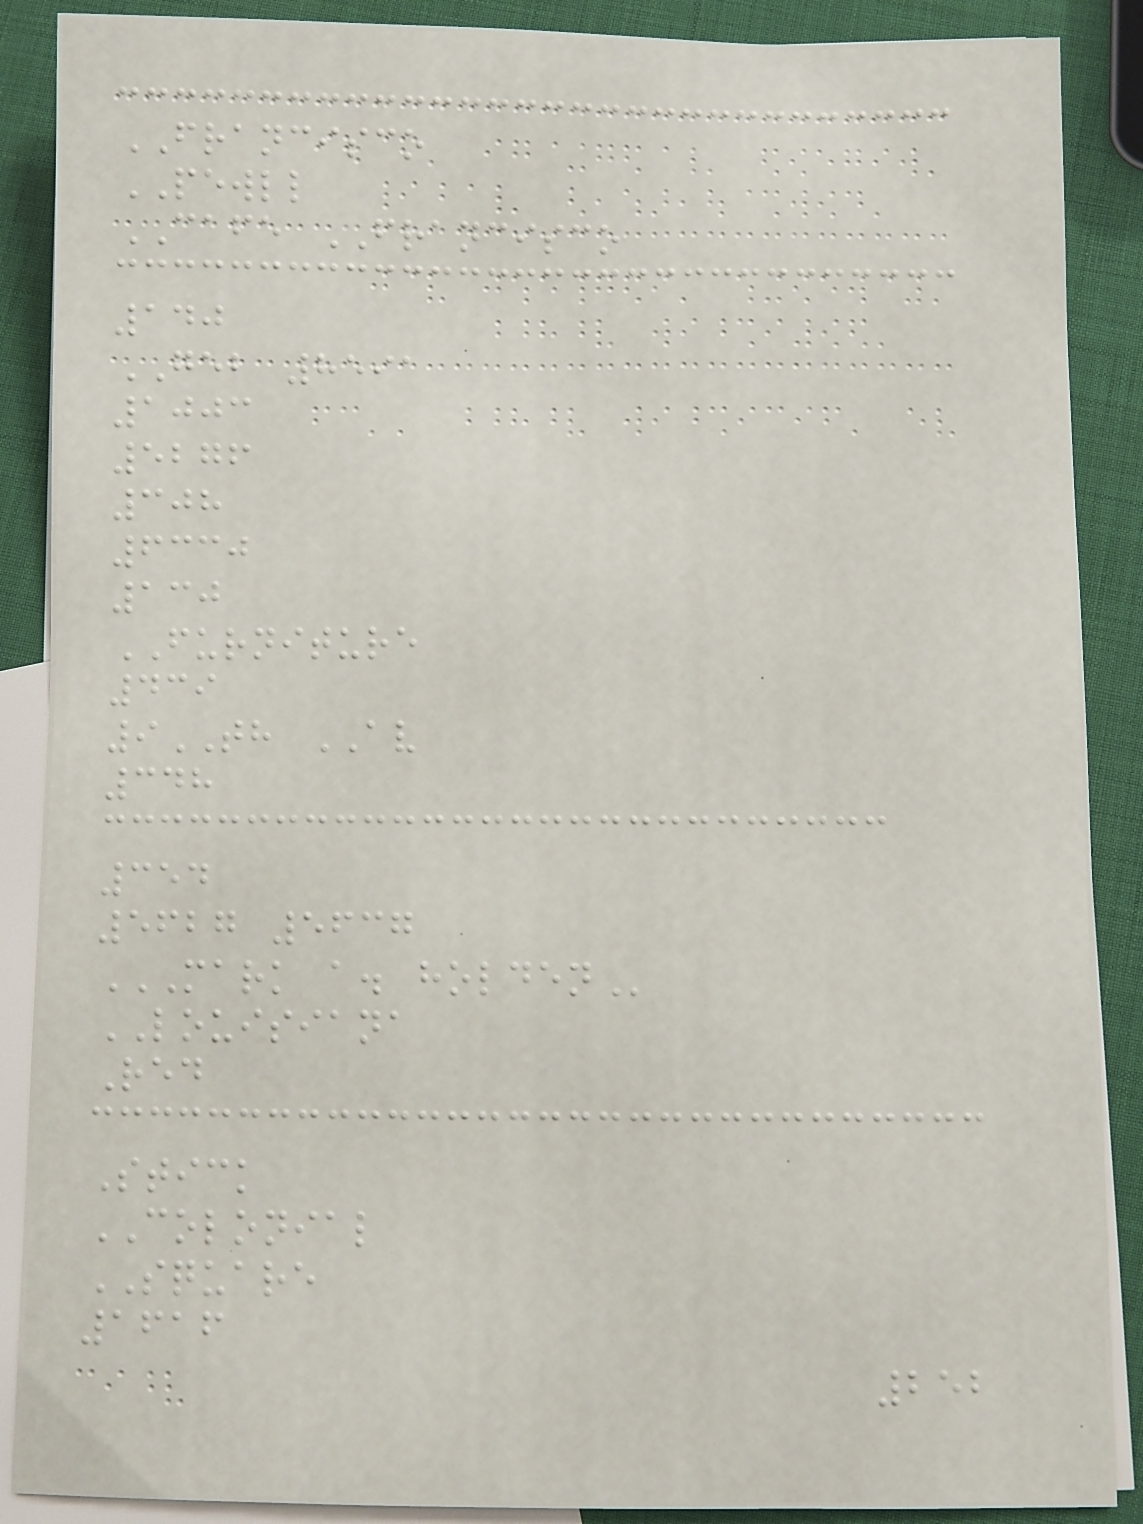FRANCISCO
PEWLL
CAFE FRANCISCO
140
GEB 8591
1003
5276
308
6330
130
FURNITURE
439
9TH AV
348
354
5627 5637
MARK A. HOLDEN
LOUISIANA
Red
Stick
COLONIAL
SQUARE
1616
252
